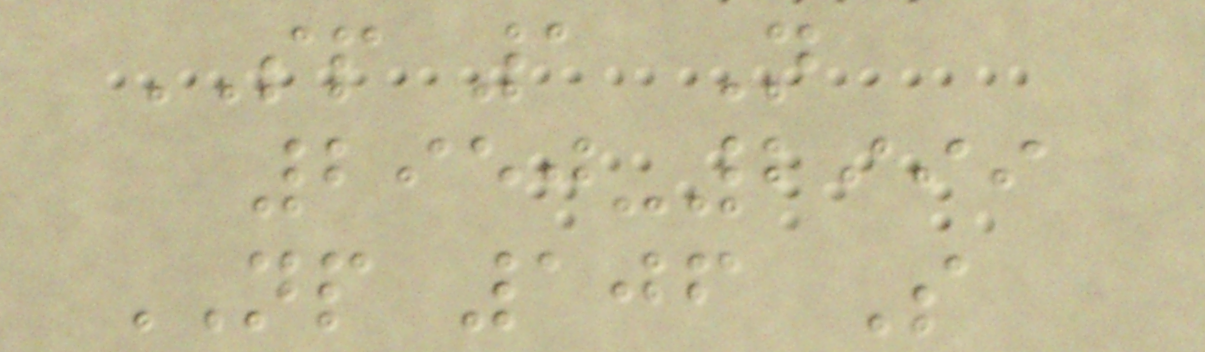SP 1 N
2950-2999
NP 106 S
